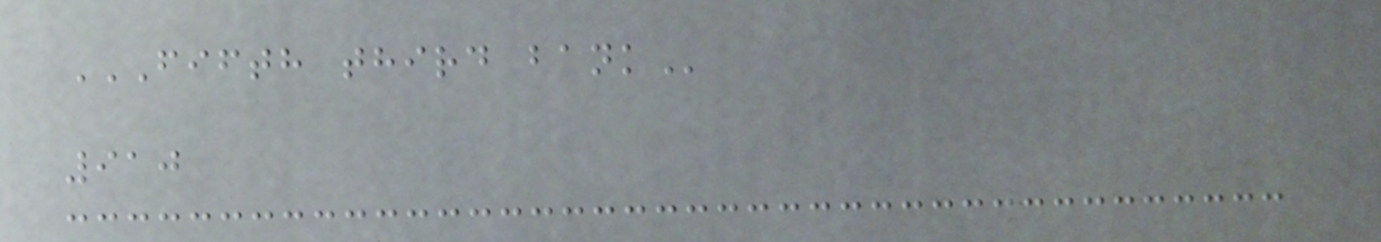FIFTH THIRD BANK
910
